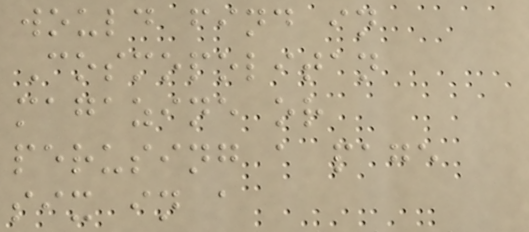would find in
Cosmopolitan
magazine or
perusing a page
six in a
